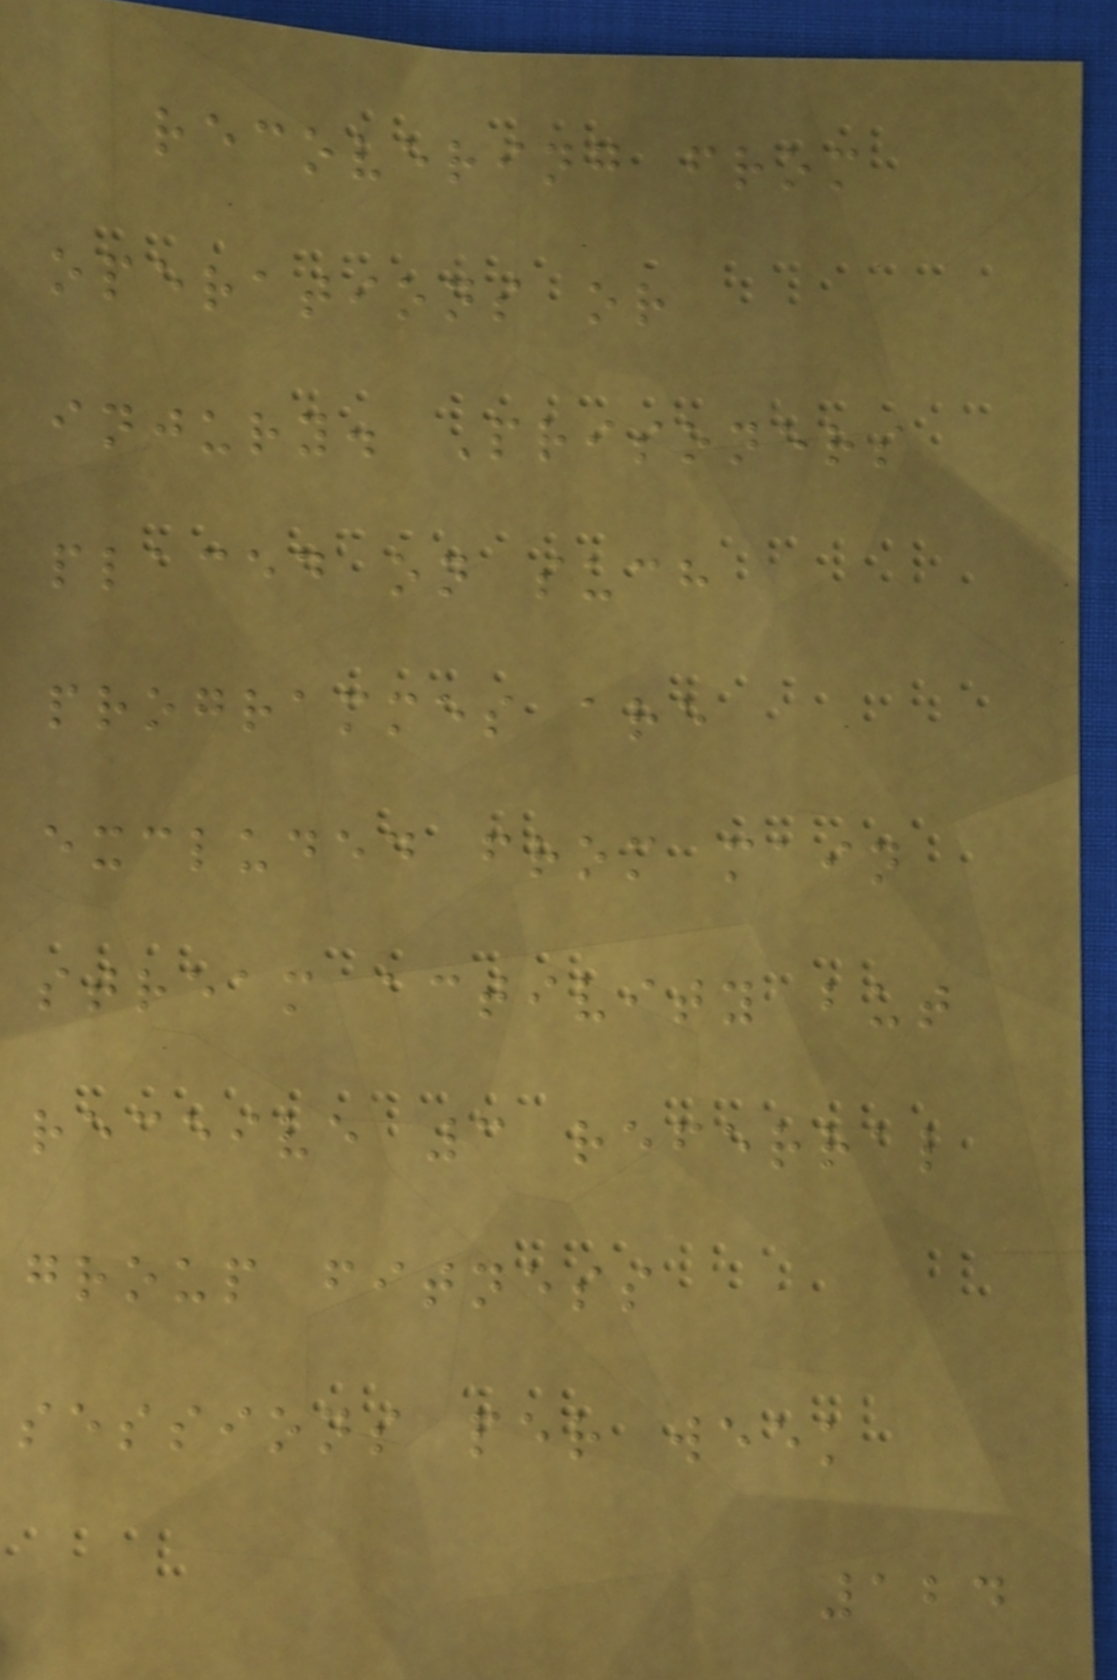recovering from
operations or
injury. Prisoners
placed on such
programmes are
excluded from main
stream activity but
receive 3 referral
group fitness
sessions per week
124
